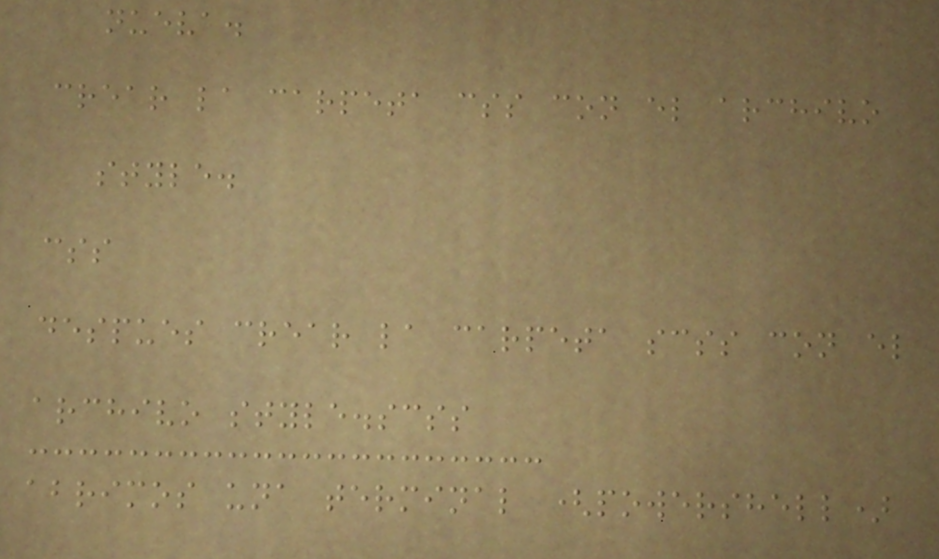nueva.
crear la carpeta css con el archivo
style.
css
despues crear la carpeta scss con el
archivo style.scss
abrimos una terminal (powershell)
